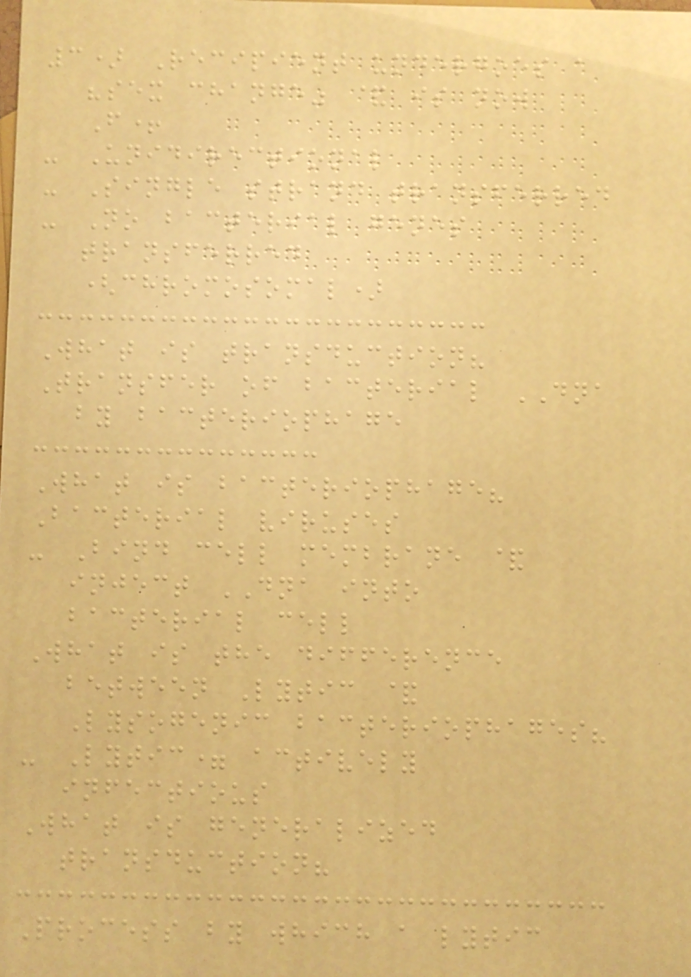3) Recipient undergoes a
"sex change" & is now
F+
- Unidirectional
- Single strand transferred
- No bacterial genes
transferred
(chromosomal)
What is transduction?
Transfer of bacterial DNA
by bacteriophage
What is bacteriophage?
Bacterial viruses
- Bind cell membrane &
inject DNA into
bacterial cell
What is the difference
between Lytic &
Lysogenic bacteriophages?
- Lytic= actively
infectious
What is generalized
transduction?
Process by which a lytic
